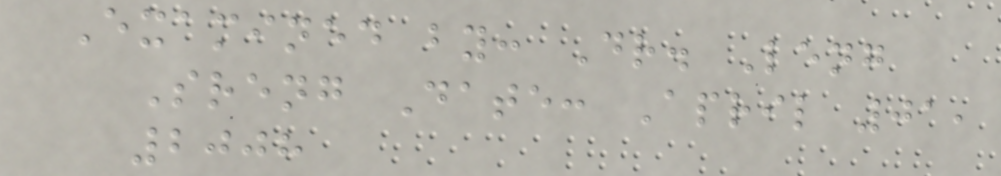Examined by: Dr. Leng
Sreng Date: April 01,
2008
